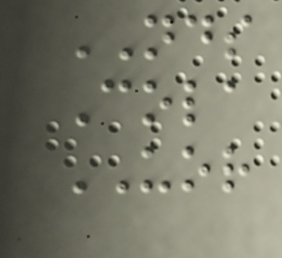NDS
Cola
UOR
